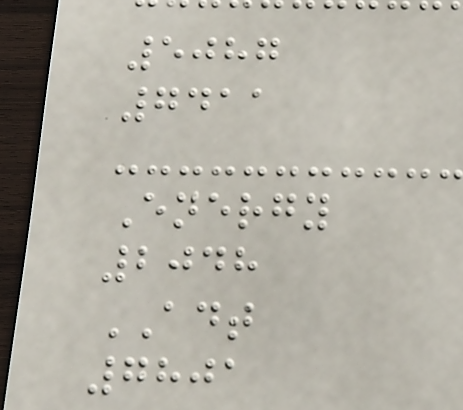5087
7411
Energy
2048
ADT
7801
